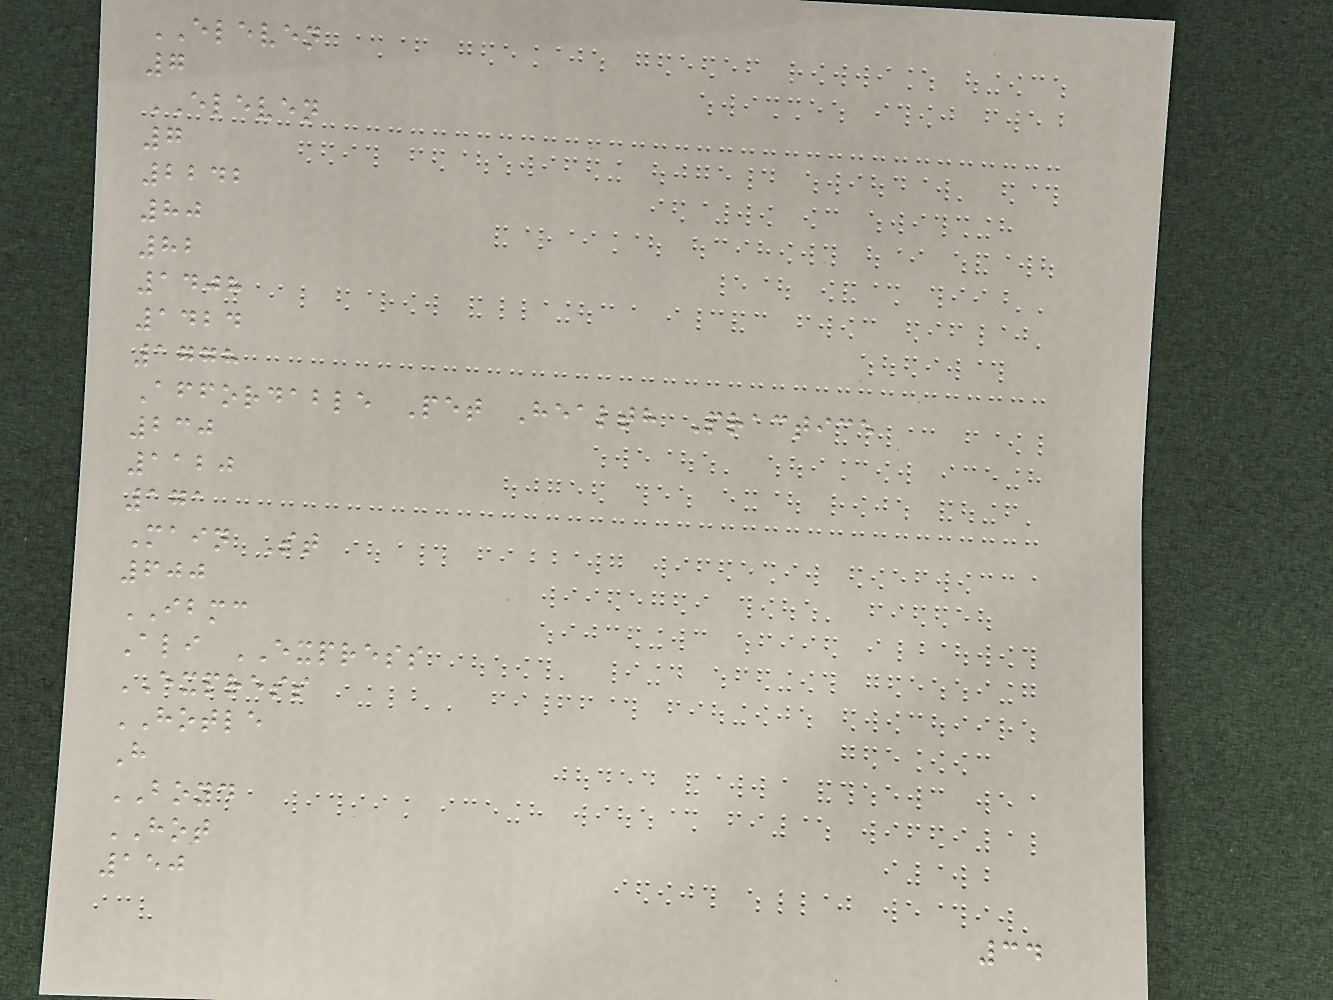ELEVEN
7
ELEVEN
7
2242
80
82
1408
1424
1778
Affordable Pet Health Practice
230
1120
171
Main St
600
IBMC
Ali EXPRESS
EXPRESS
HOTLE
H
BOYD
HOT
150
34
